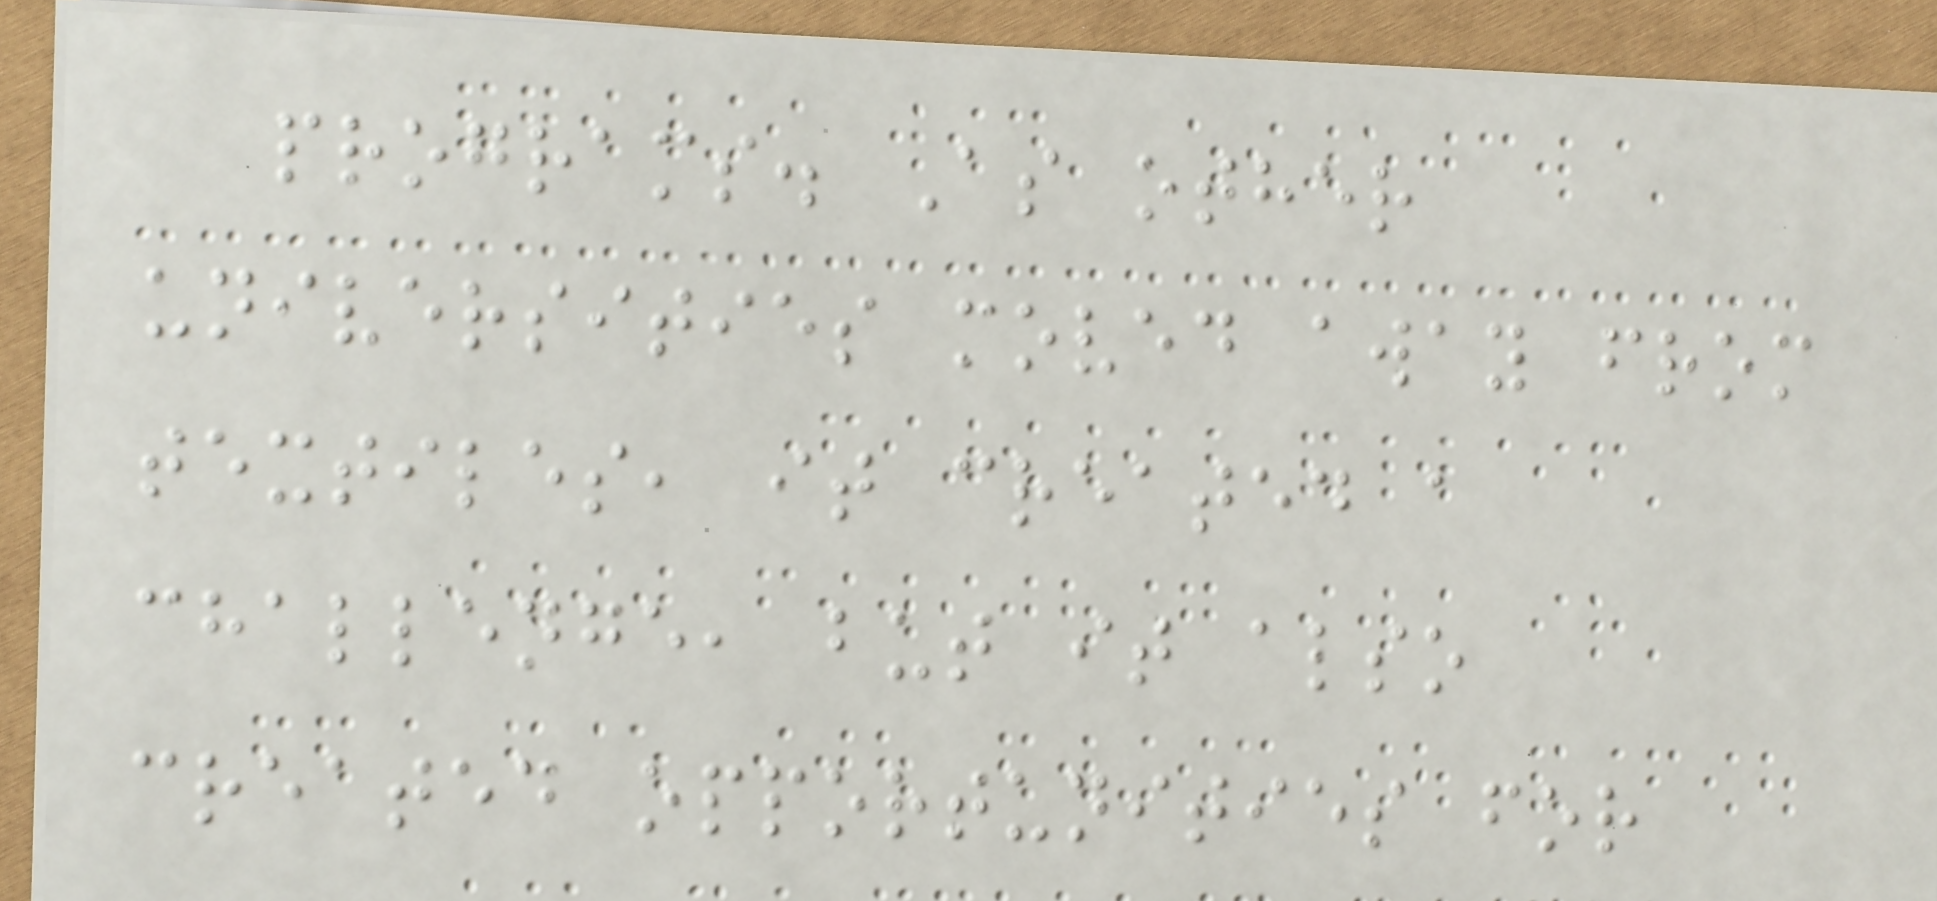programs. As other
universities moved away from
textiles, it created a
challenge, but it also
created opportunities for
